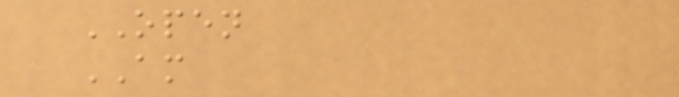OPEN
AM
